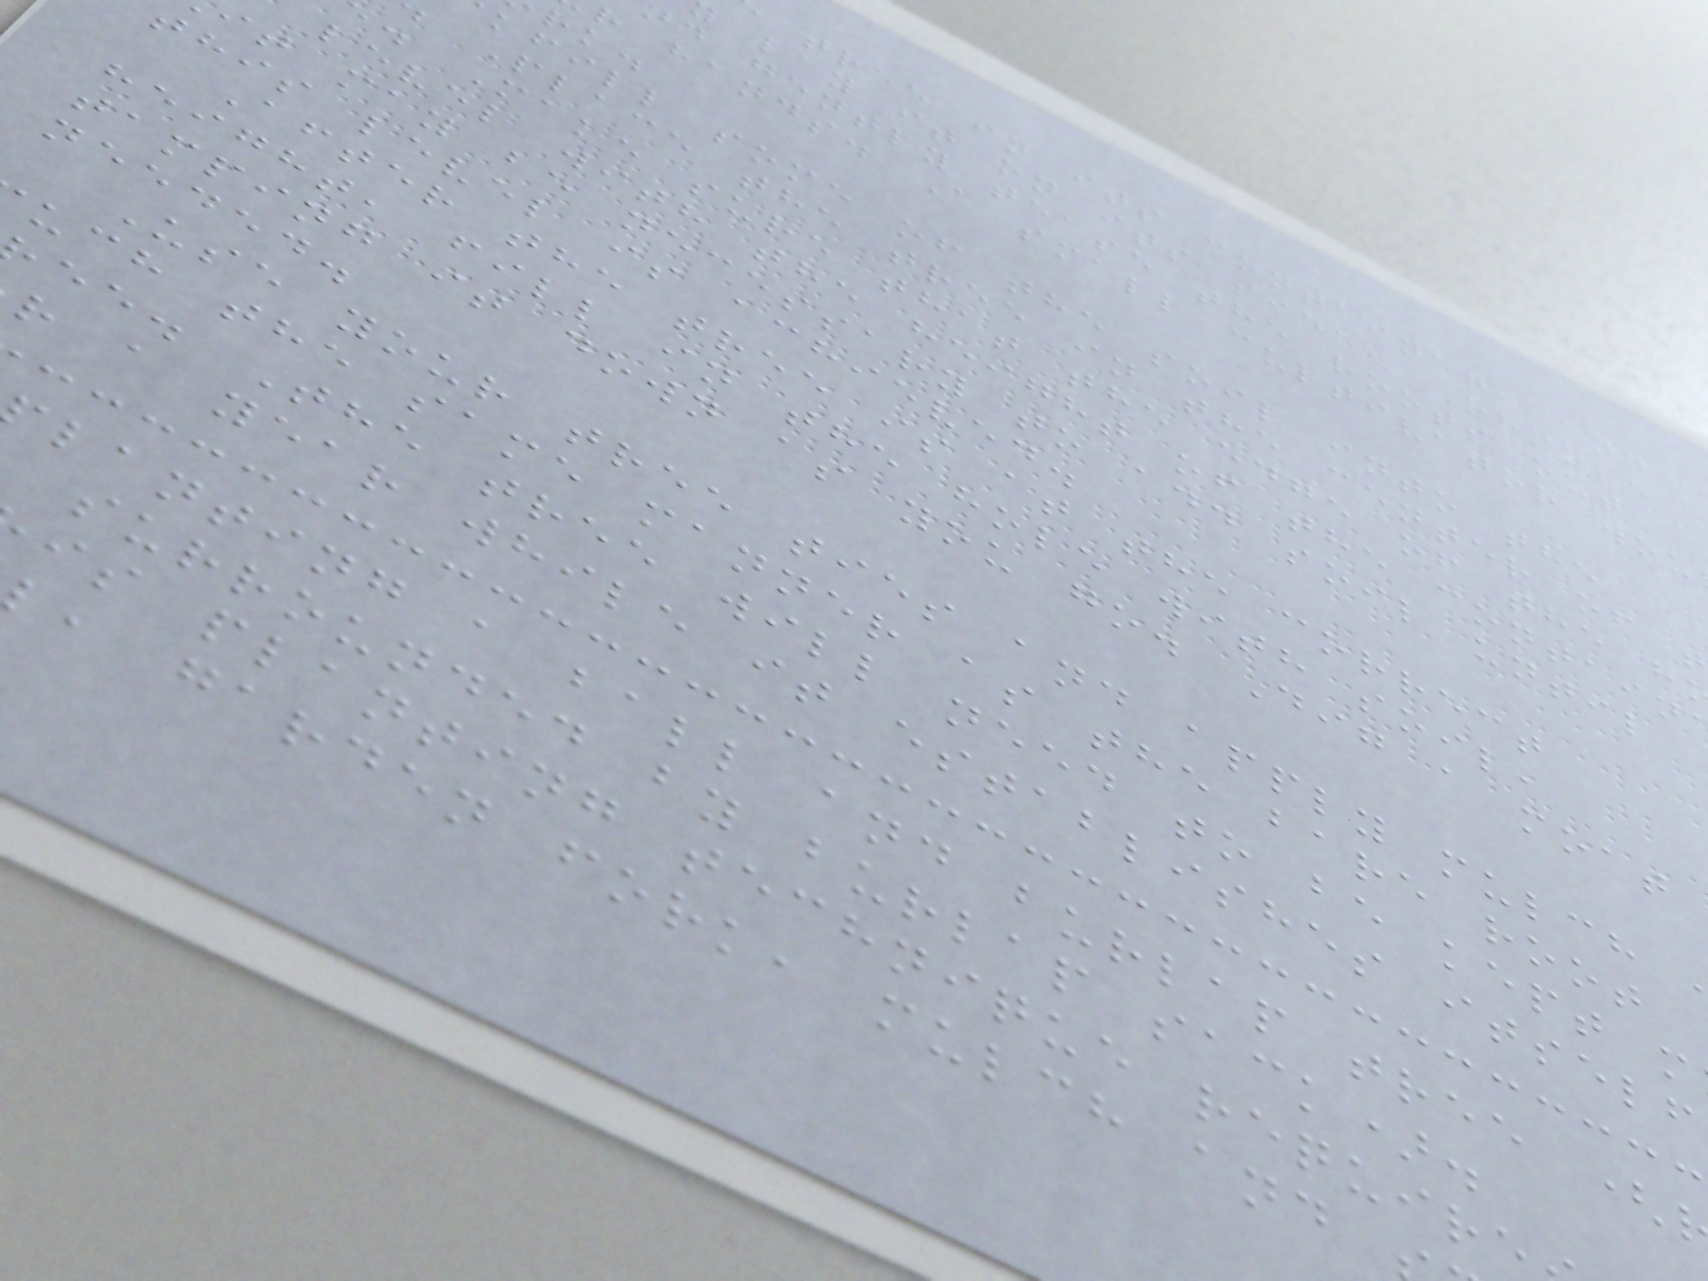tree in its container, and
lay it on its side. Remove
nd gently tease the roots out
r hands. A small cultivator wou
kfill some of the soil into the
Place the tree in the center of t
. Make sure that the edge of the h
level with the height of the contain
it may be necessary to add soil until
this level is achieved.
After the tree is at the correct
height, fill in the hole with soil,
tamping it down as you go. Dig a moat
needed.
Use your tree ties and apply mulch
uch the same manner as the bare root
ee. The tree will need to be kept m
r a year while it establishes itself
lanting a ball and burlap tree (
surrounded by burlap sack).
is planting technique require
, garden fork, mulch and
